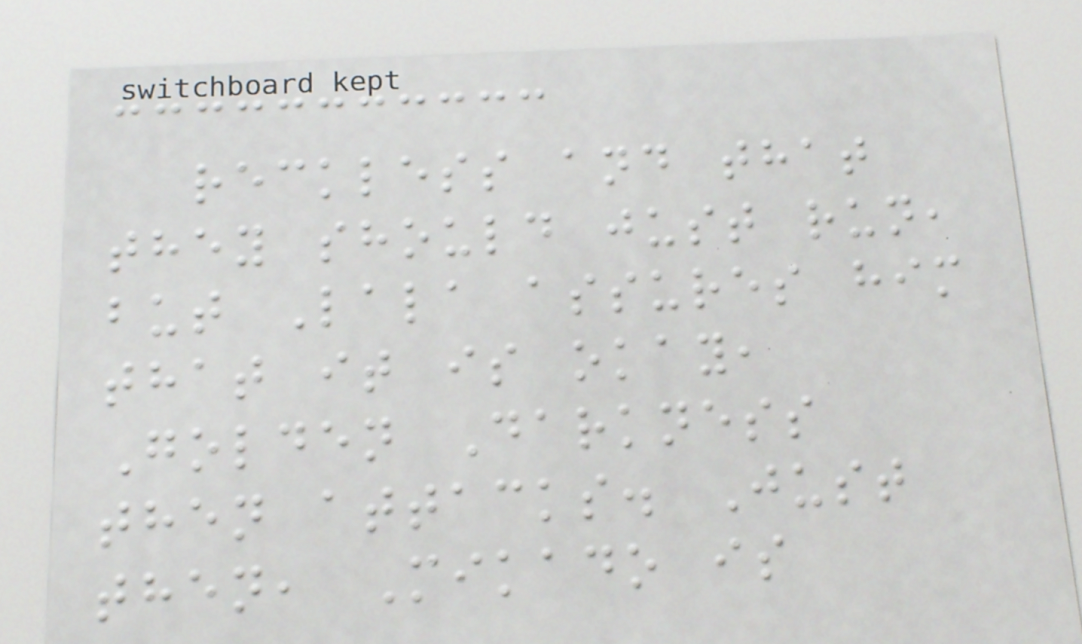reckless and that
they should just run,
but Lala assures him
that it is okay,
Golden Darkness
then attacks. Just
then, Mikado is
